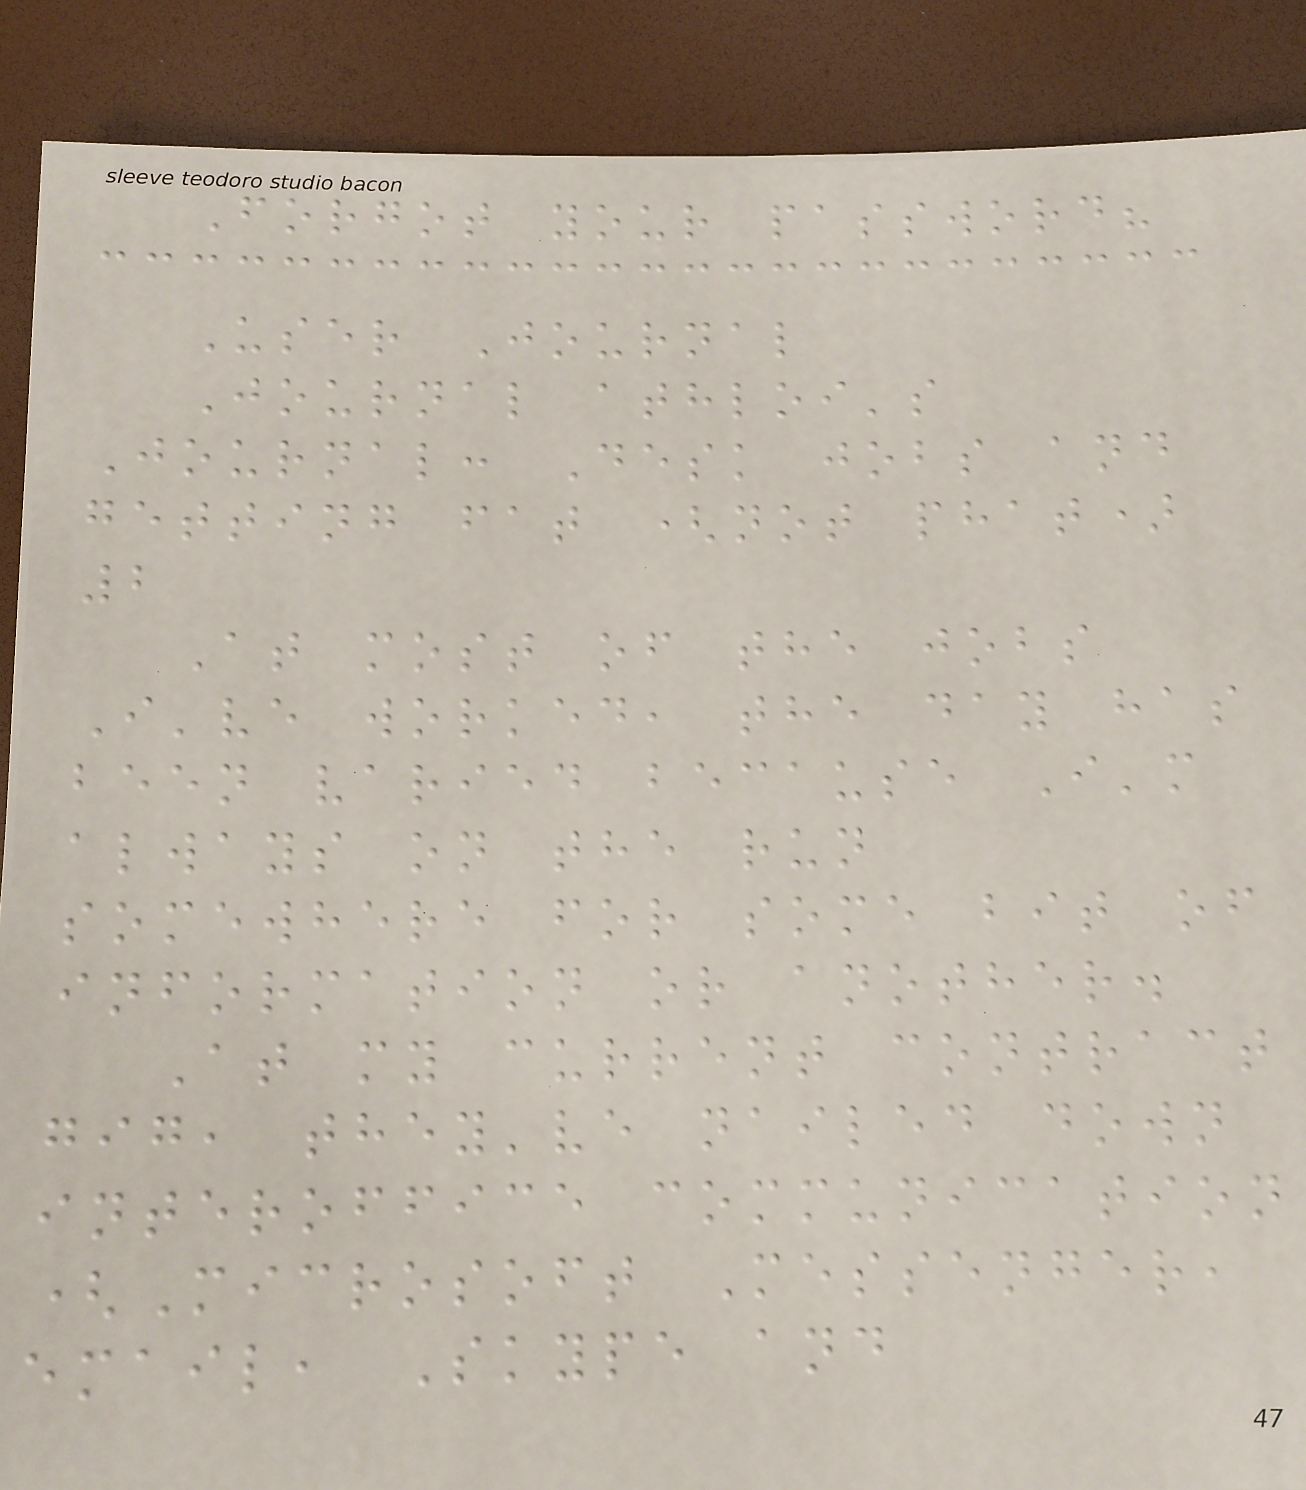Forgot your password?
User Journal
Journal athloi's
Journal: Desk jobs and
getting fat (not phat)
2
At most of the jobs
I've worked, the day has
been varied because I'm
always on the run
somewhere for some bit of
information or another.
At my current contract
gig, they've nailed down
interoffice communication
(Microsoft Messenger,
email, Skype and
